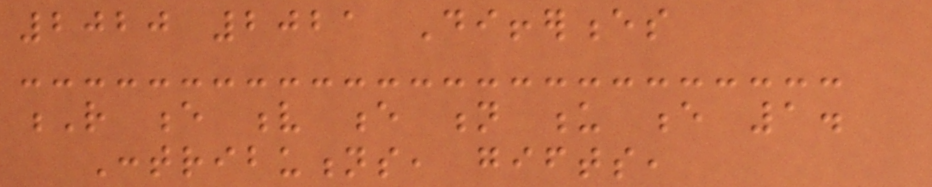2020 2021 Differences
R e v e n u e 1.
Contributions, gifts,
